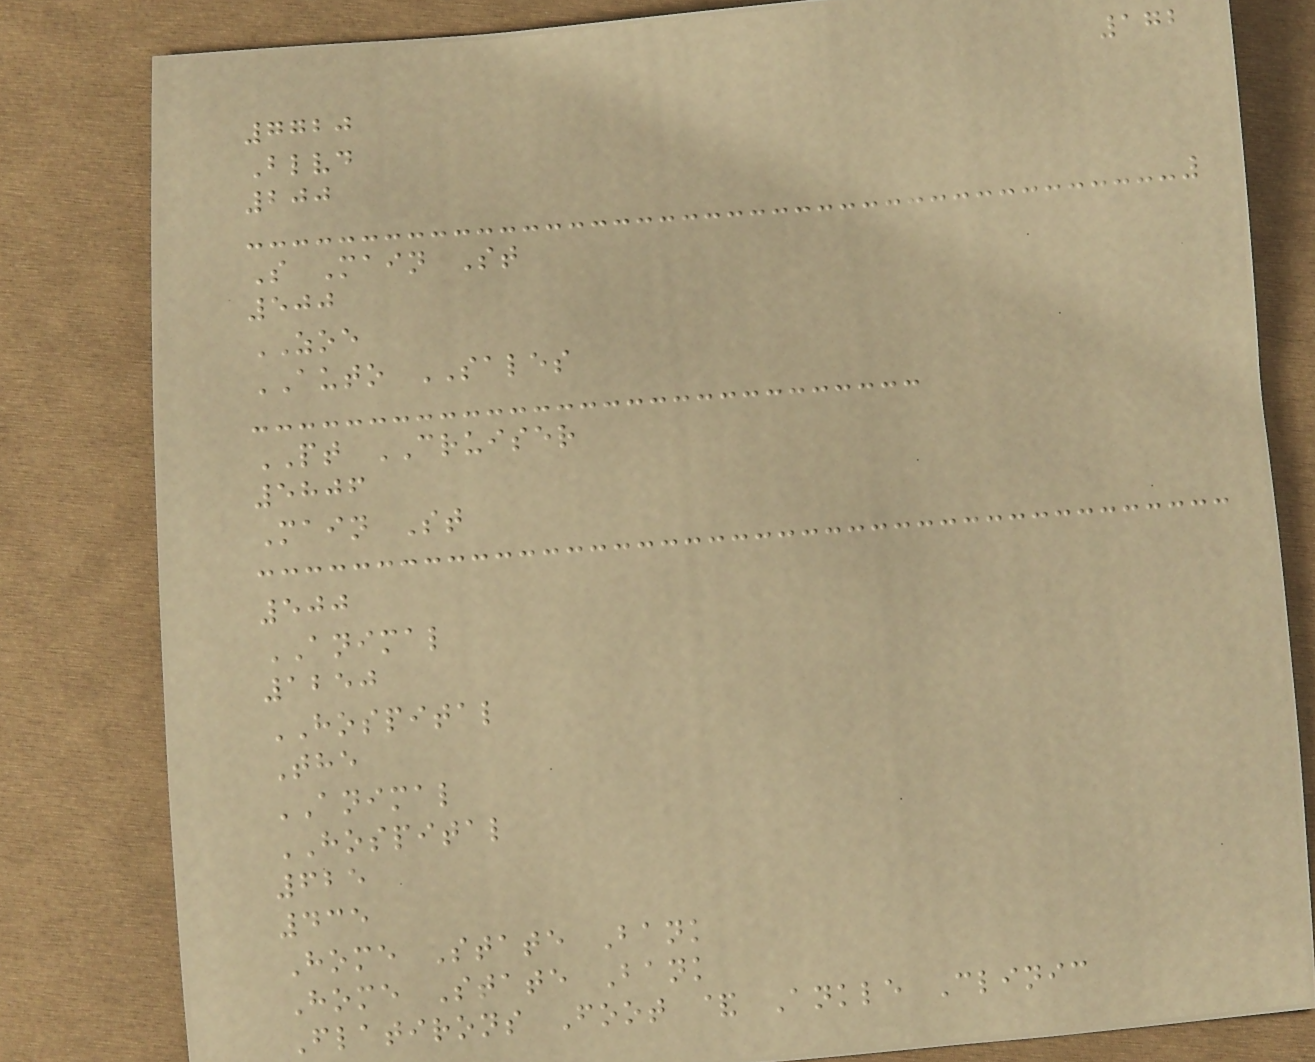172
7720
Blvd
200
S Main St
500
ZOE
AUTO SALES
PT CRUISER
5806
Main St
500
ANIMAL
1250
HOSPITAL
The
ANIMAL
HOSPITAL
625
435
Home State Bank
Home State Bank
Flatirons Foot & Ankle Clinic
